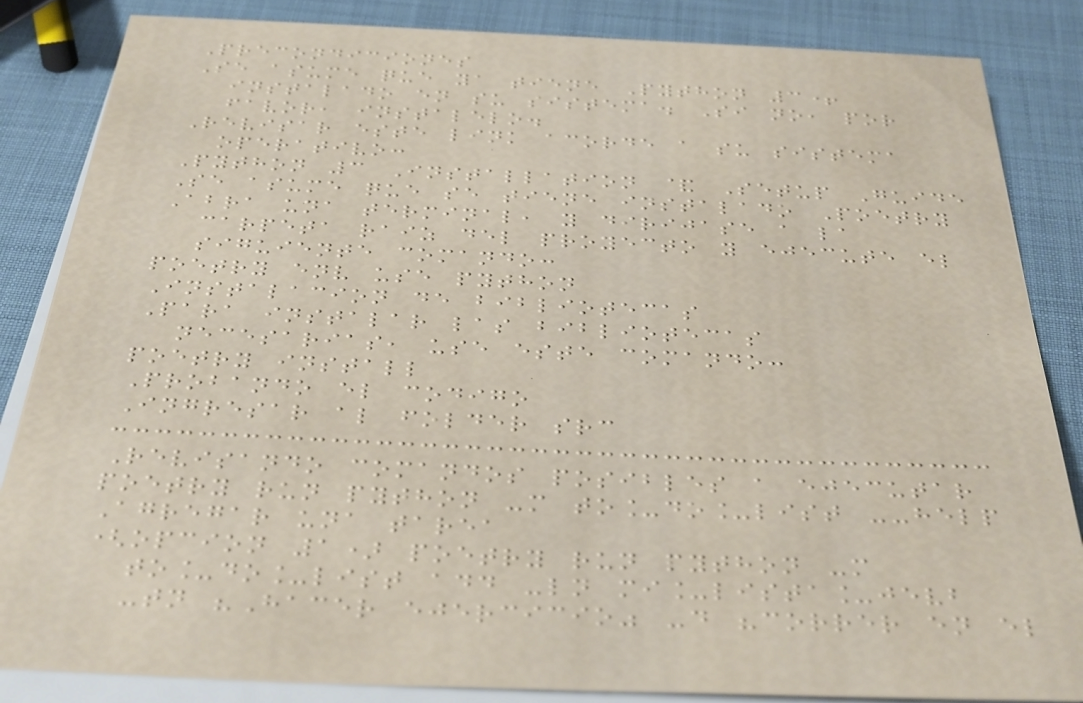Precondiciones
Se asume que ya tiene Python 3+
instalado en su sistema. Si no, por
favor, instalelo.
Revisar este link acorde a su sistema
operativo:
Python 3 Installation & Setup Guide
Se asume que se tiene instalado Poetry
Abra una terminal, y dirijase a la
carpeta raiz del proyecto y ejecute el
siguiente comando:
poetry env use python
Instalacion de bibliotecas
Para instalar las bibliotecas
necesarias, use este comando:
poetry install
Probando el codigo
Ingresar al folder src
Revisando comandos posibles a ejecutar
poetry run python -m to_do_list --help
Agregar una tarea
(opcion 1) poetry run python -m
to_do_list add -ln mi_lista_jevb
-tn "Hacer ejercicio" -d "correr en el
